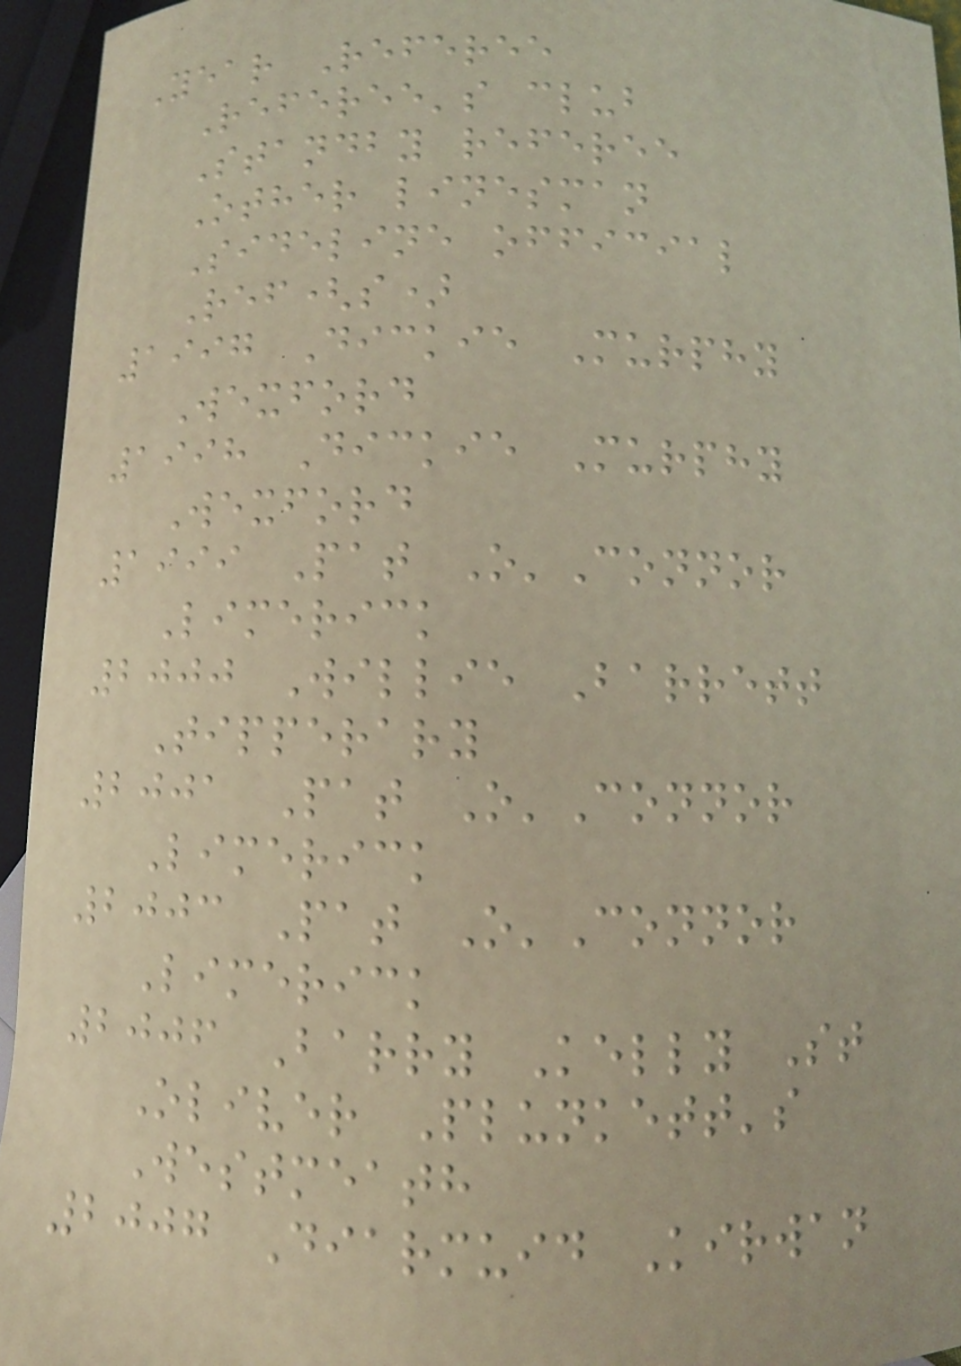Year Referee
Referee's club
Standby referee
Other linesman
Sideline official
Ref(s)
1997 Dickie Murphy
Wexford
1998 Dickie Murphy
Wexford
1999 Pat O'Connor
Limerick
2000 Willie Barrett
Tipperary
2001 Pat O'Connor
Limerick
2003 Pat O'Connor
Limerick
2006 Barry Kelly St
Oliver Plunkett's
Westmeath
2007 Diarmuid Kirwan
